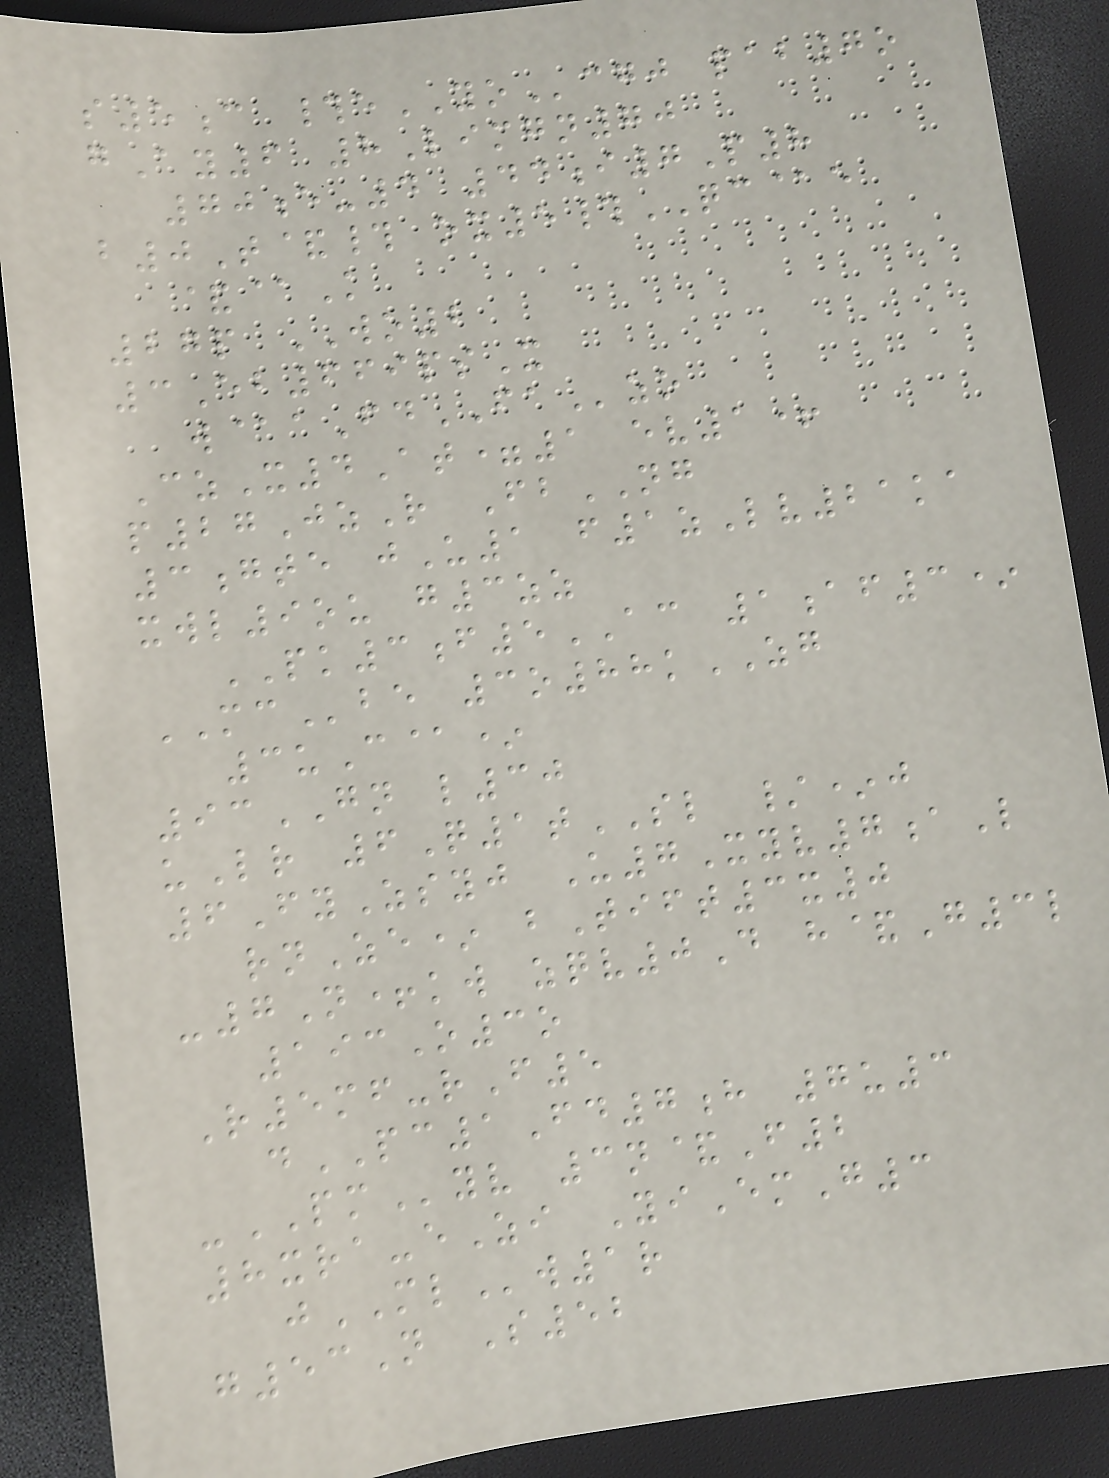s5c #eYOcgj pab7o
gAy6 8Limgn70
70e-4 44i7P8
b0T&# ox5#QC@e
&@K
27p WO2
3Eb669psX
w@aFdFAzo
CzX4At=1 ev1+
p27JzR FbNG
3gte jU1 f1zLv21ka
xwl9ou g3zz
PK3f5AC 1af3*
MCbe 3o88kZG
3uC@*
93GN l30
uLr 6Q1tSL /*j
6FyZsyj U7Xyv7aL
rnZe* bTift3x0
-7N+kw zqv0D h&G3l
193O3o
R5mf-rF5
dPC1Fd7h 7u3
-PMyv 3n&F2
8xra-eZi YiEmG3
jMLw1r
g53N S52
